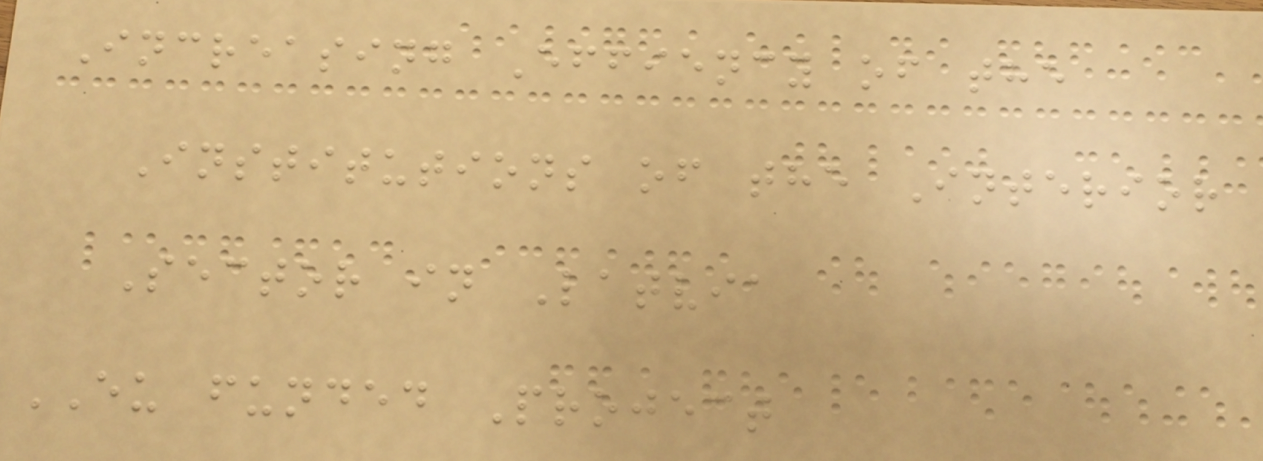Increasing Effiency of the
Institutions of the Interior
Sector in Latvia
EU funded Project
